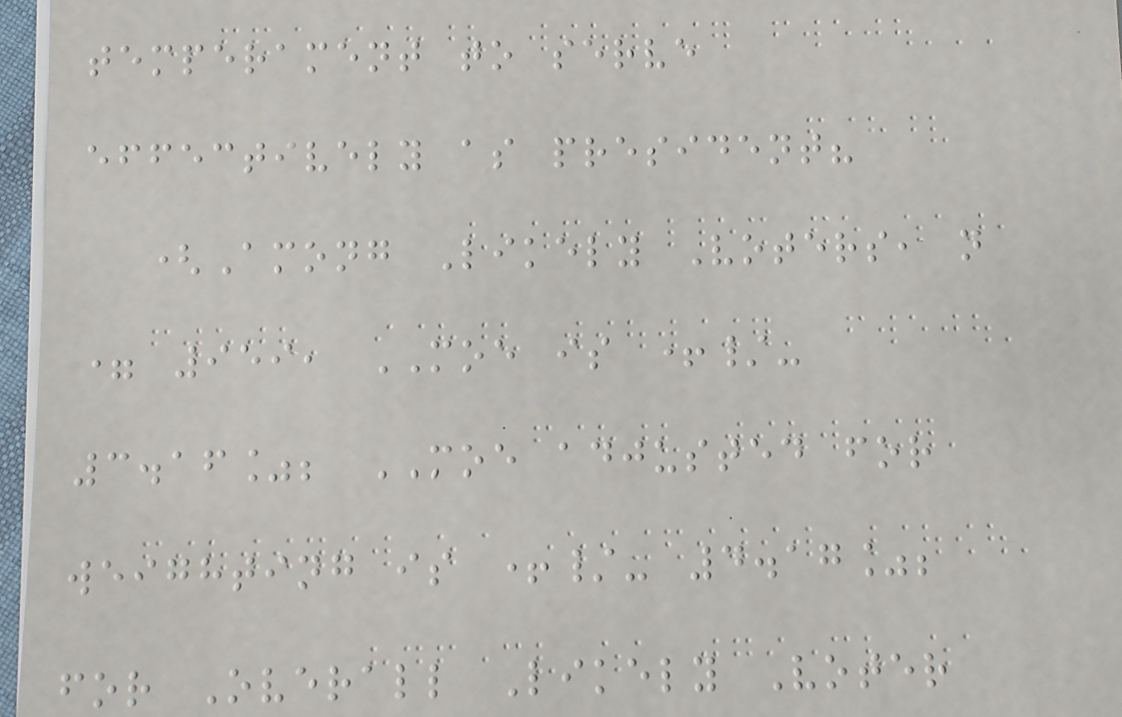temperament to serve
effectively as president?
(Among Likely Voters, n
= 959, MOE is +/-
3.16%; MOE adjusted for
weighting is +/- 4.17%;
for Overall Likely Voter
